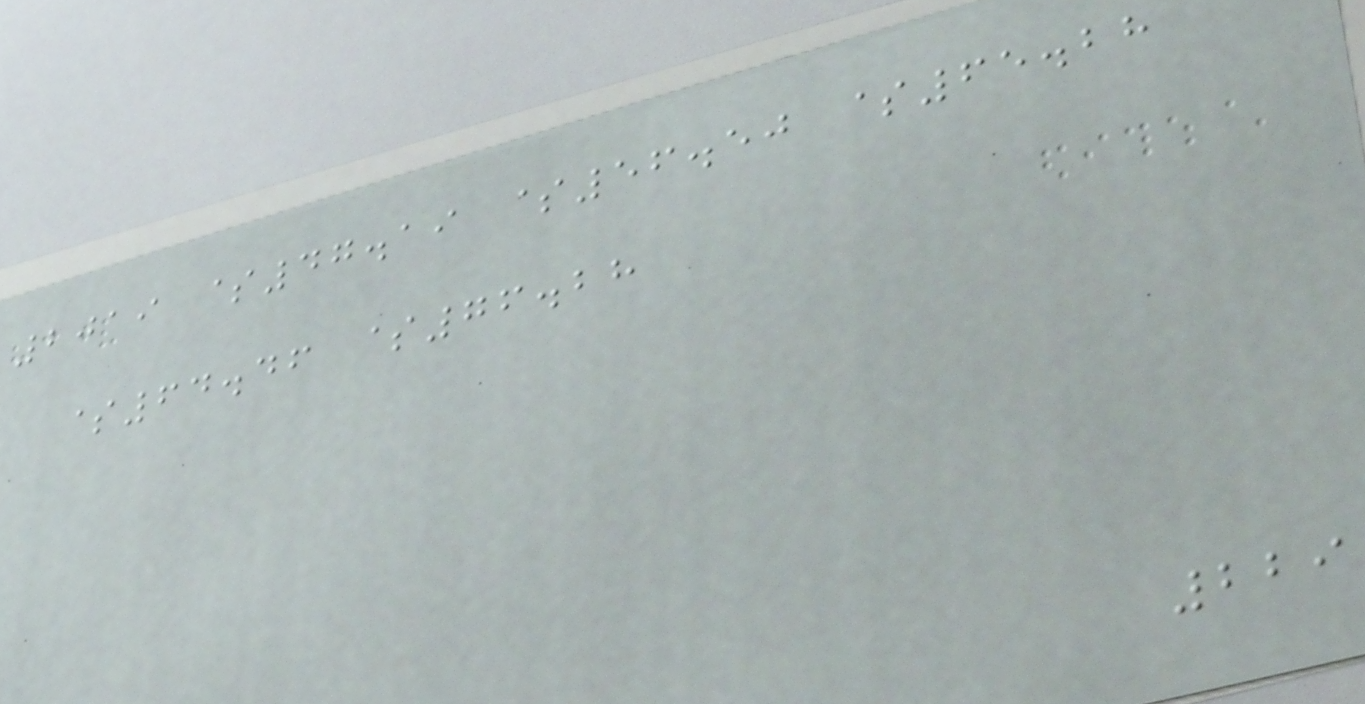2019 $47.19 $56.50 $65.28
$64.46 $76.28
229
